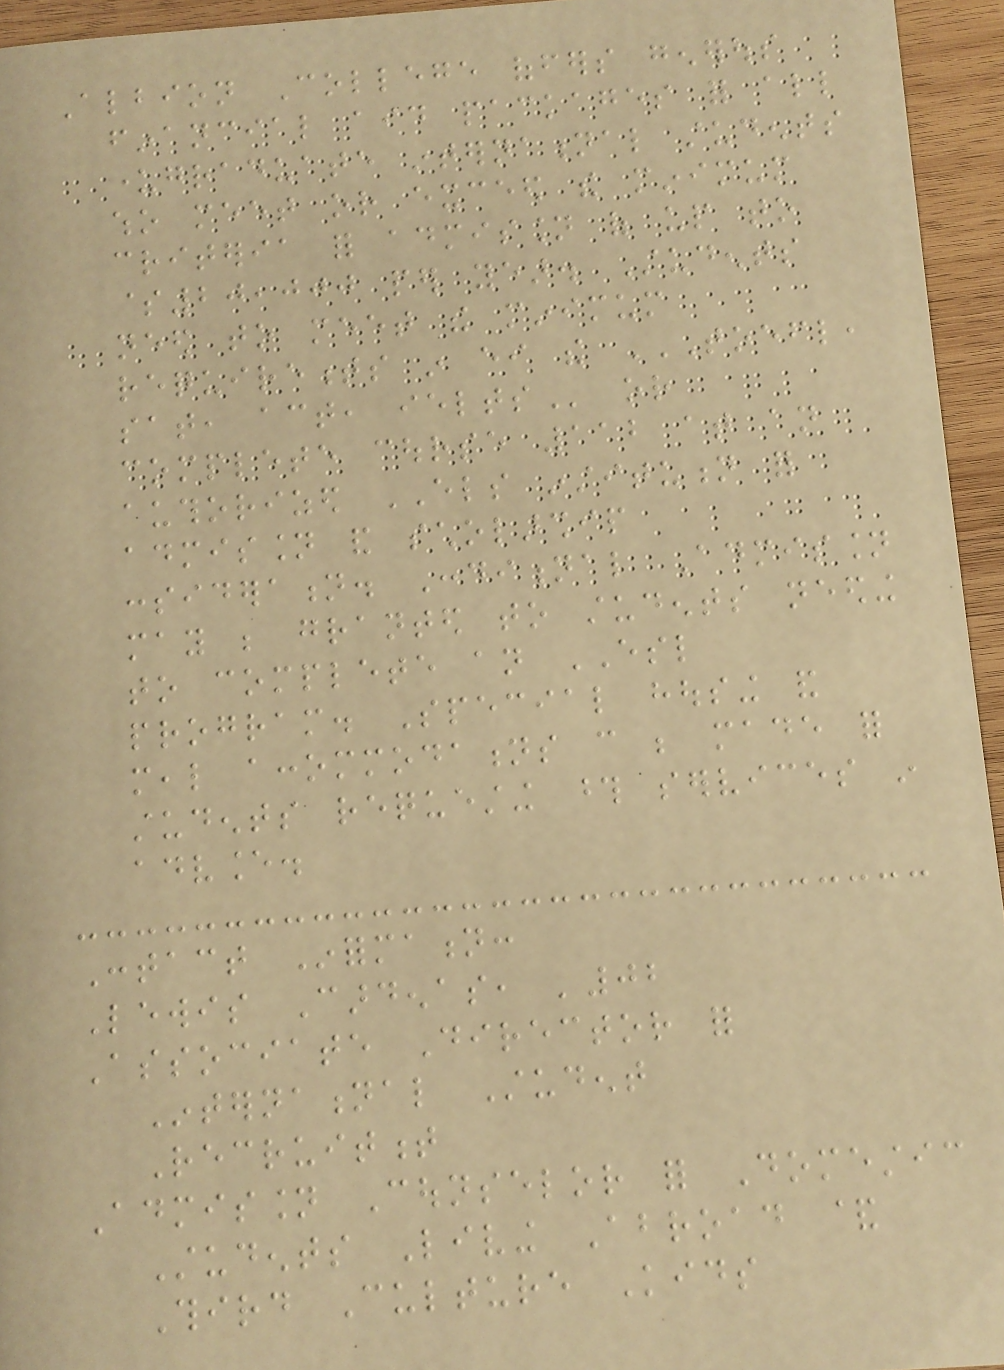Albion College offers generous
financial aid packages for all
undergraduate international students
who meet or exceed the minimum
criteria for admission of up to
$20,000 per year. Students
need to meet the minimum
requirements in either the TOEFL,
SAT, ACT, IELTS or
complete course 112 at an
authorized ELS institution for
admission and scholarship
consideration. Conditional Admission
may be granted to students needing
to complete an ESL
program. Special housing and
meal accommodations can be made for
students requesting those services in
advance.
Contact Information:
Lewis Cardenas, '02
Associate Director for
International Student
Recruitment
Admission Counselor for Domestic
Students Living Abroad &
Third Culture Kids
